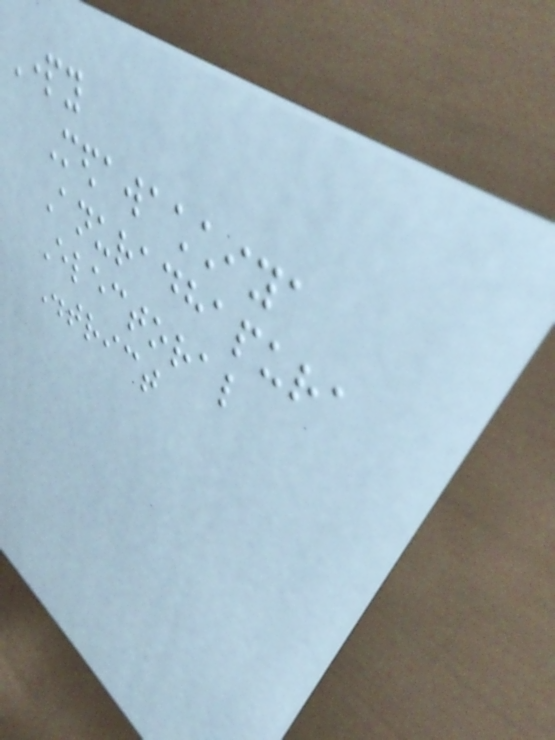Party
Medawachchiya
Anuradhapura
Electoral
District
